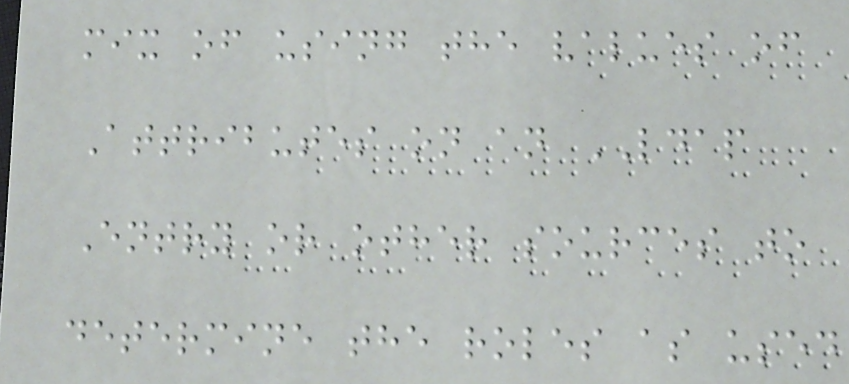mix of using the values of
Attributes on an LDAP
Entry or other sources to
determine the roles as used
